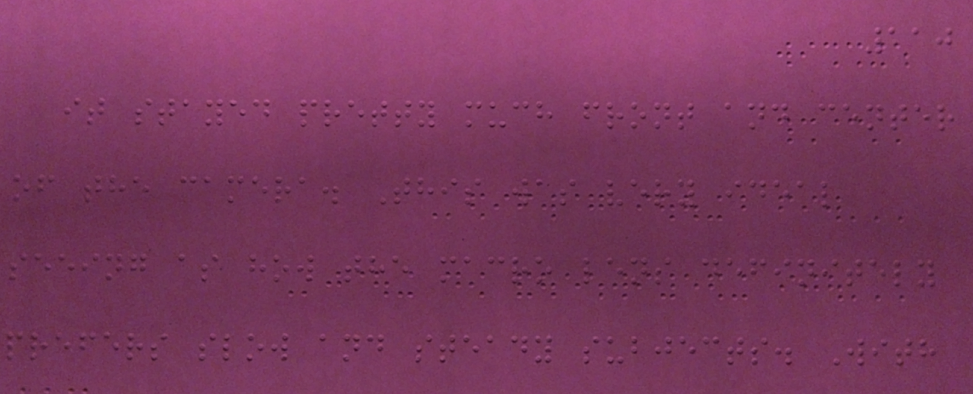110
it stayed pretty much front and center
of the camera. This was very ideal
seeing as how the macro lens definitely
prefers slow and steady subjects. With
